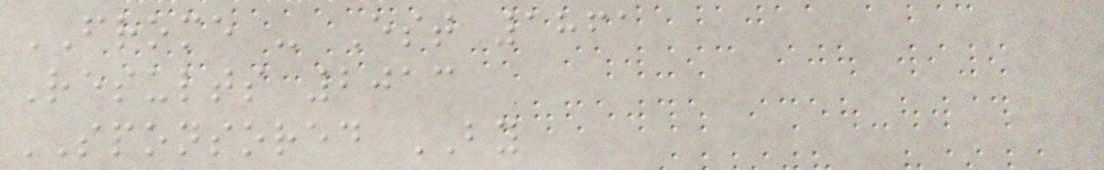FROME - Est 1861
Results 2013
SPONSORED BY
